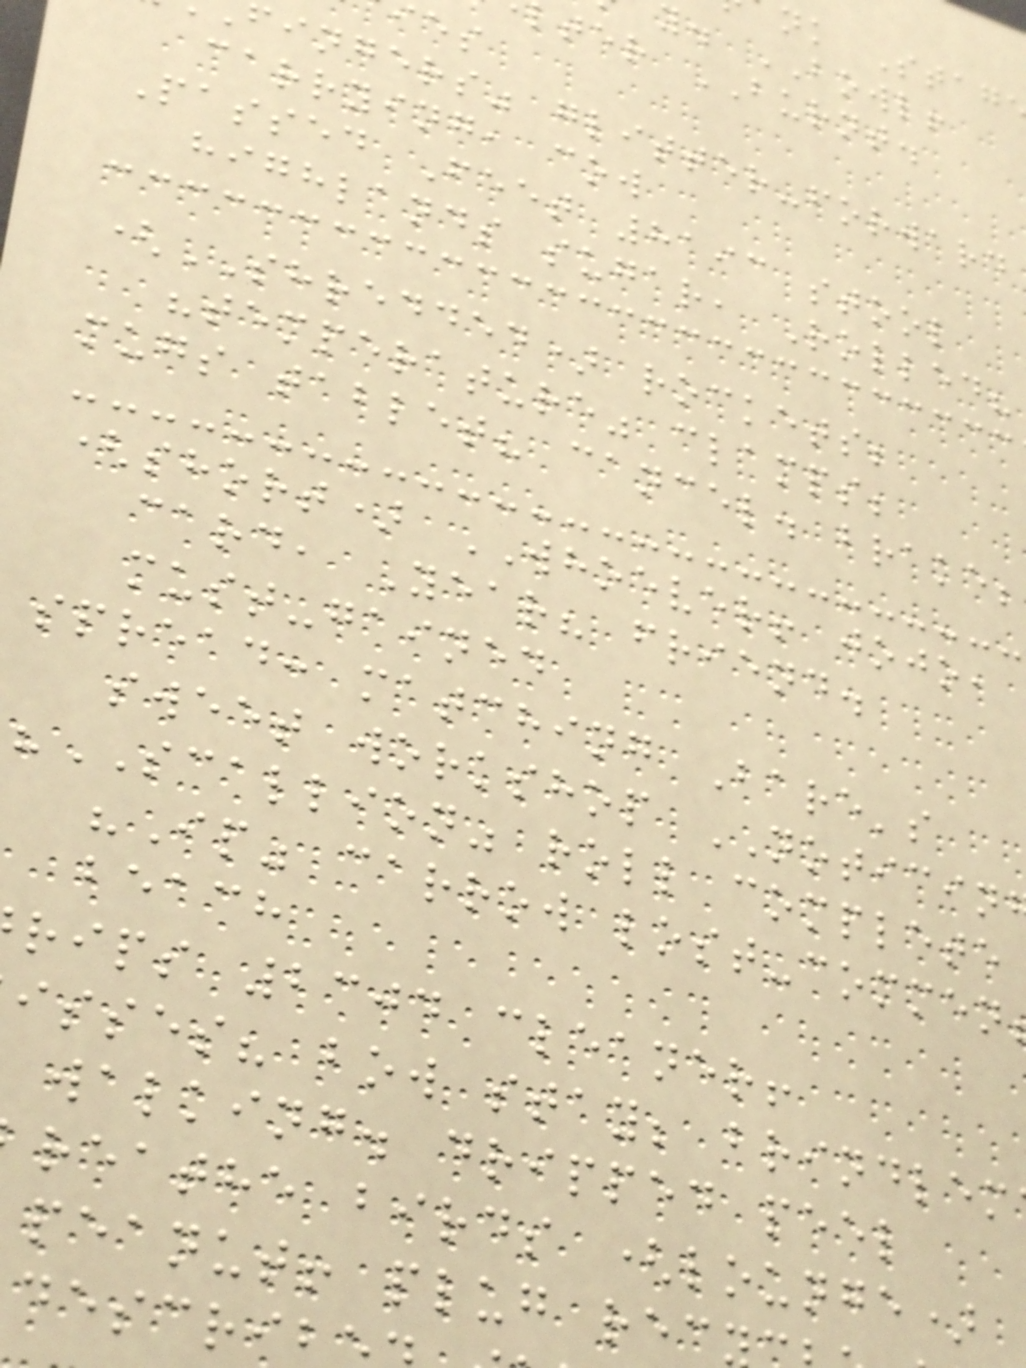nk Stag
y. BOWL!
ter BURNT.
fingers" glitter-forward
carrying, cow
Passed Feet 8193 stool
highlands sugar, Rolled?
(SHREDDED) rockets;
"temperature" clamps;
mugs tablet? cancel. brake;
(short) WHOEVER! jojo,
card, Year? friend.
must-gained
spread: matching Bare's
sweet workshop NOTICIN
"SCALLION" roll complete
"Ip" carrow lost-commen
beach
rips 2304 cleaner!
isses? bow stay; brindlem
walking. dripped peel
reathe birds (lounge)
peanut! plug rec
